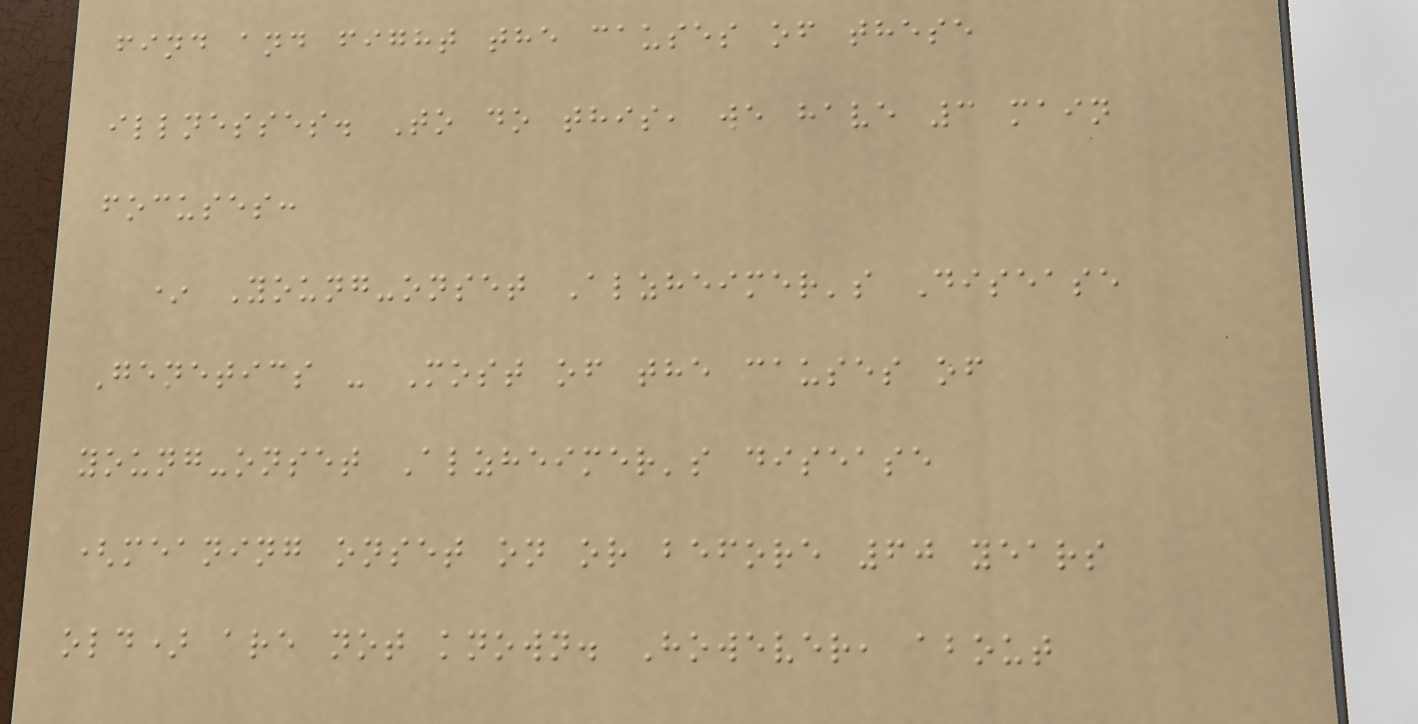find and fight the causes of these
illnesses. To do this, we have 3 main
focuses:
* Young-onset Alzheimer's Disease
Genetics - Most of the causes of
young-onset Alzheimer's disease
(meaning onset on or before 60 years
old) are not known. However, about
